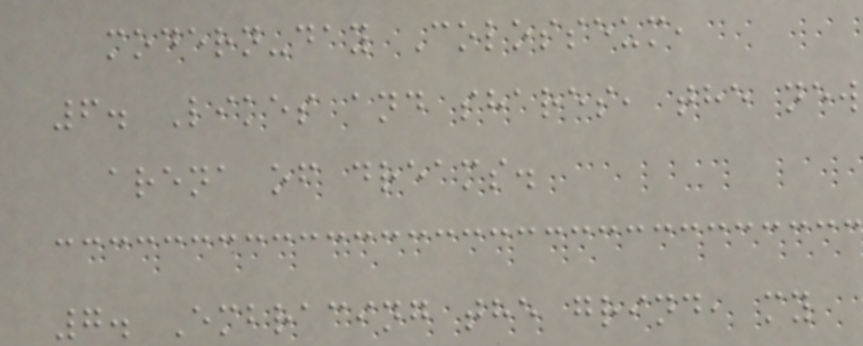modern-day Colosseum,
6. Likes and shares, the new
arena of dreams.
7. Embracing the grind, my
